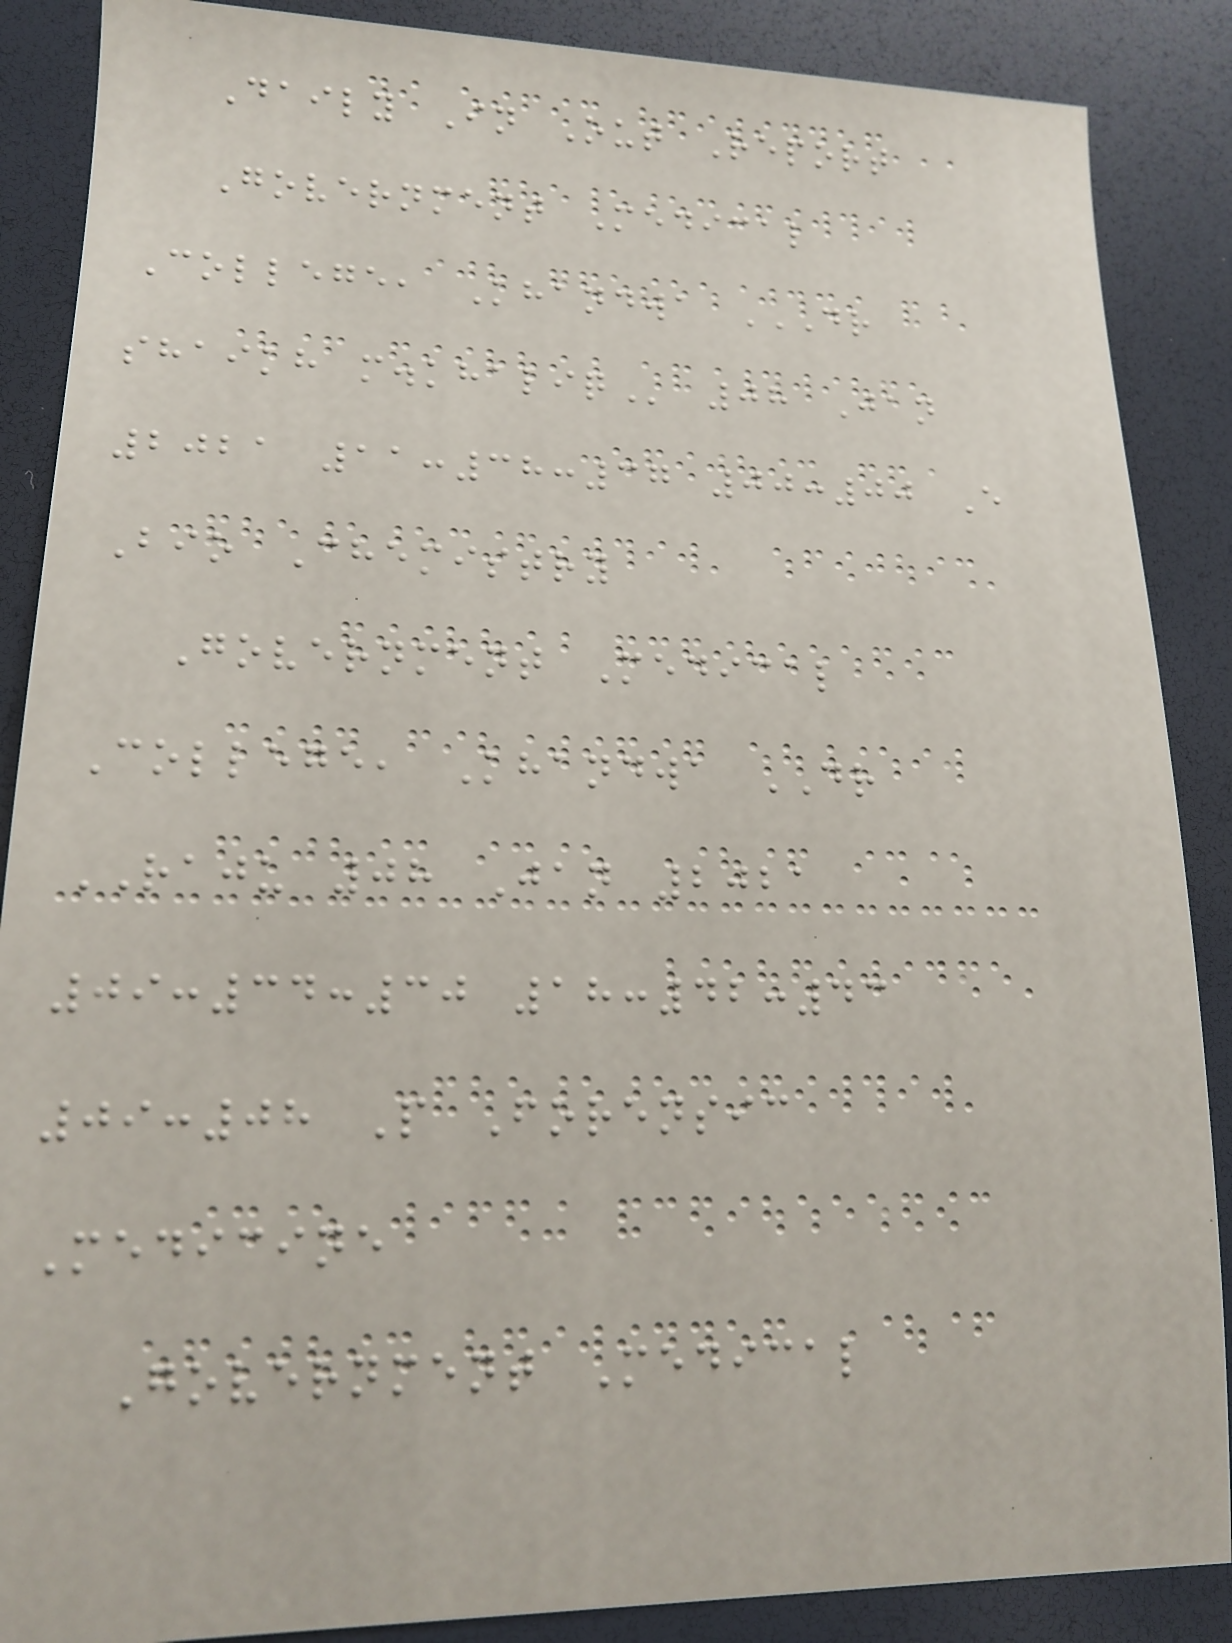Daily In Out Report
Government Medical
College, Khandwa DR
SHAIKH M.KHALIQ 08 Jan
2021 11:38:37 00:00 E
Bio Chemistry
Government Medical
College, Khandwa DR
RAJU 08 Jan 2021
09:34:30 18:42:43
09:08 P Forensic
Medicine
Government Medical
